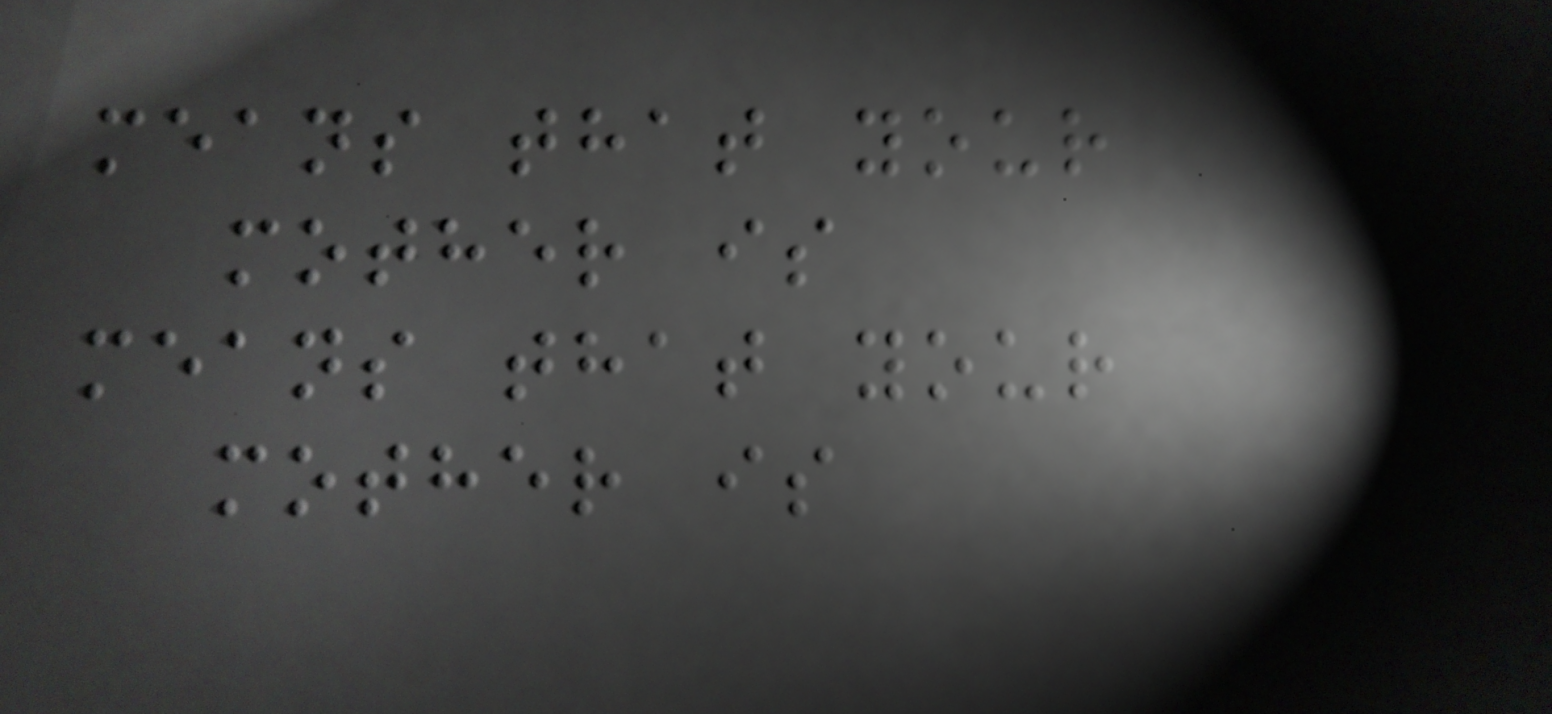means that your
mother is
means that your
mother is
